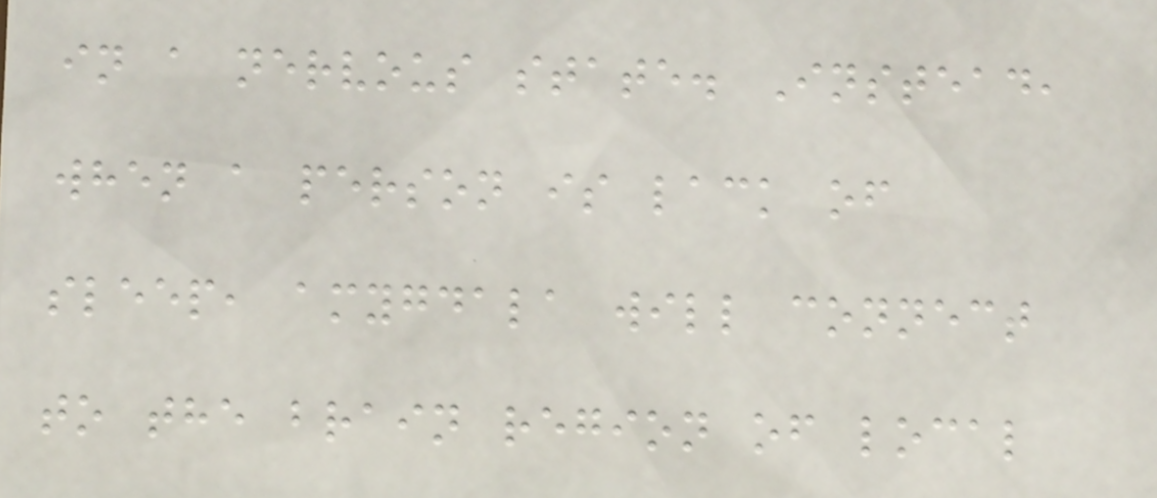in a nervous state. Instead,
when a person is lack of
sleep, amygdala will connect
to the brain region of local
